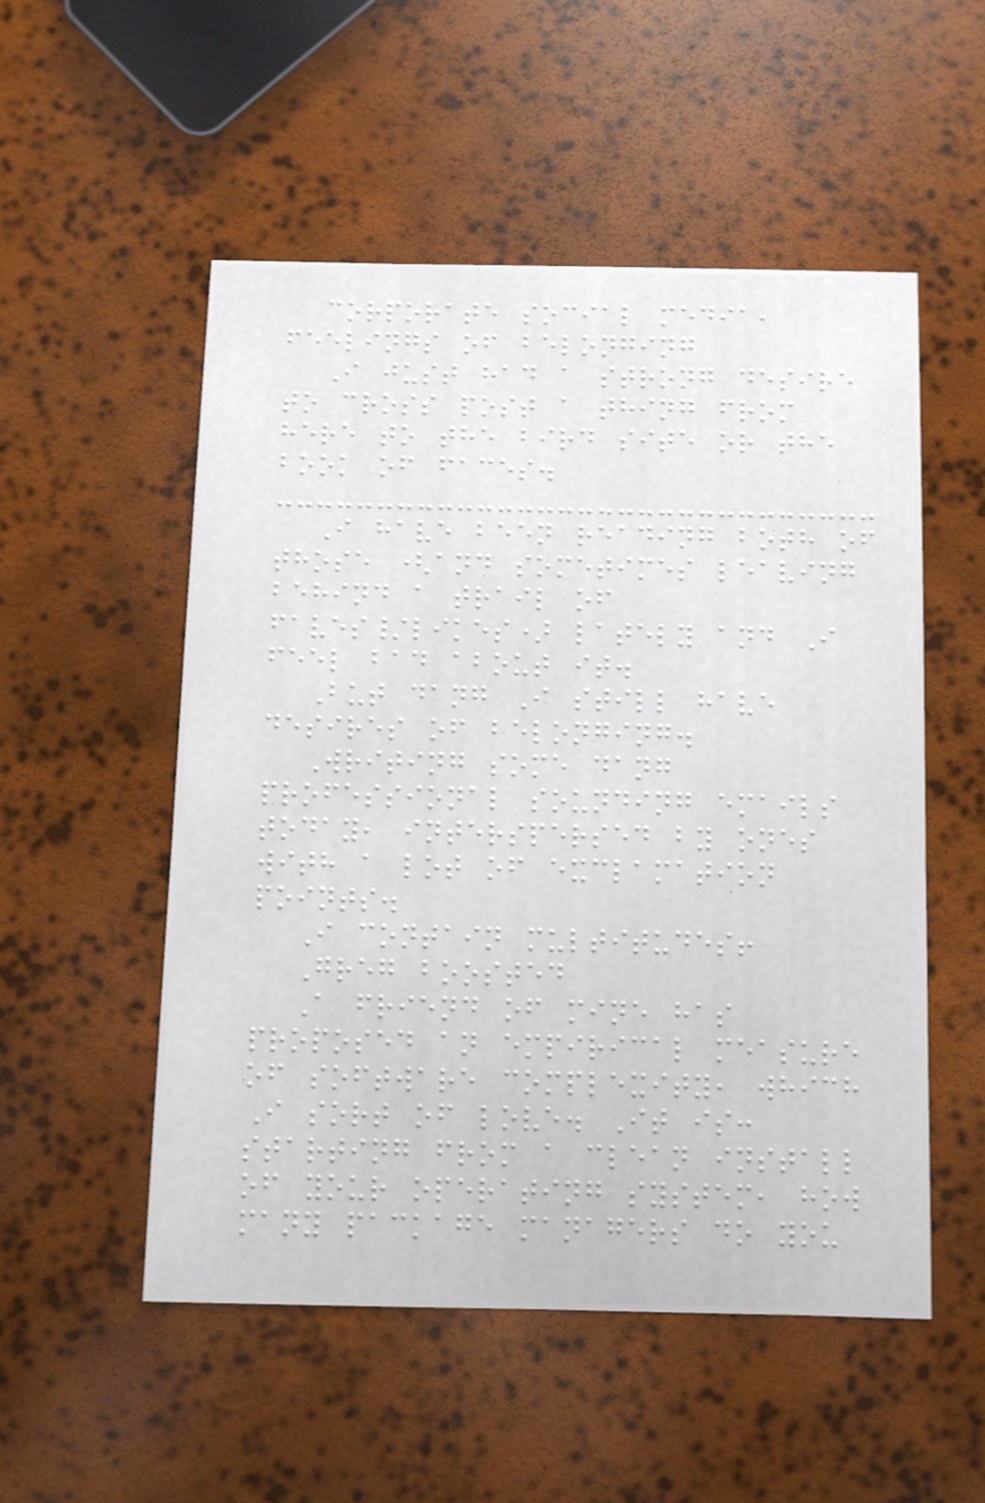corporate social media,
feelings of belonging
I just had a strong desire
to cross post a thing from
here to the bird site or the
book of faces.
I have been reading both of
those (and sometimes leaving
behind a trail of
faves/likes) lately and I
feel bad about it.
But dang I still have
desires of belonging.
Writing some dang
professional sounding emails
today, interspersed by ones
with a lot of exclamation
points.
I contain multitudes!
Greg boosted
A friend of mine has
proposed an empirical measure
of software complexity, which
I sort of love. It is:
starting from a clean install
of your operating system, how
many package managers do you
